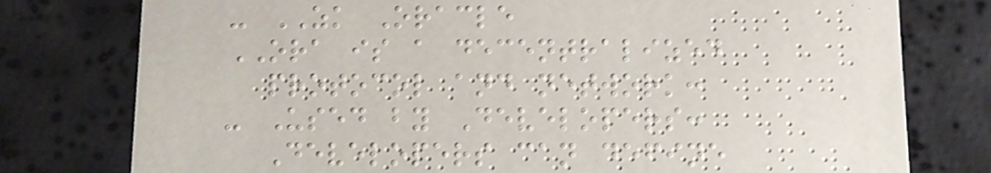- ZK Oracle
ORA is a decentralized
protocol and network:
- Used by Developers:
Developers can define
